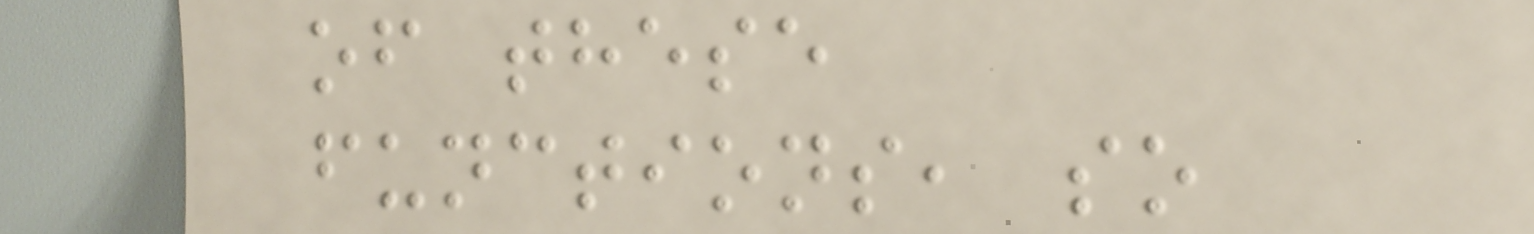of these
functions, so
